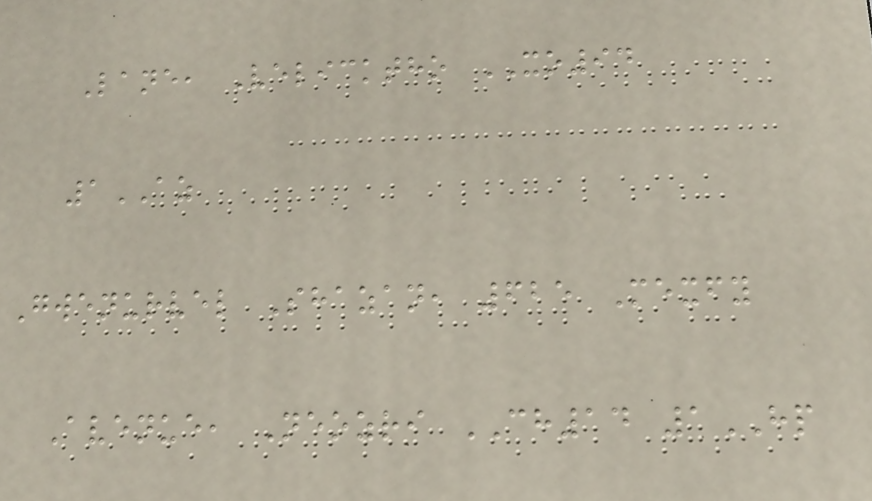Lane, Velicktho XO94
1AZ
Gwenurvel Shazan, 625 Mexfy
Avenue, Neozri CH14 1HP
